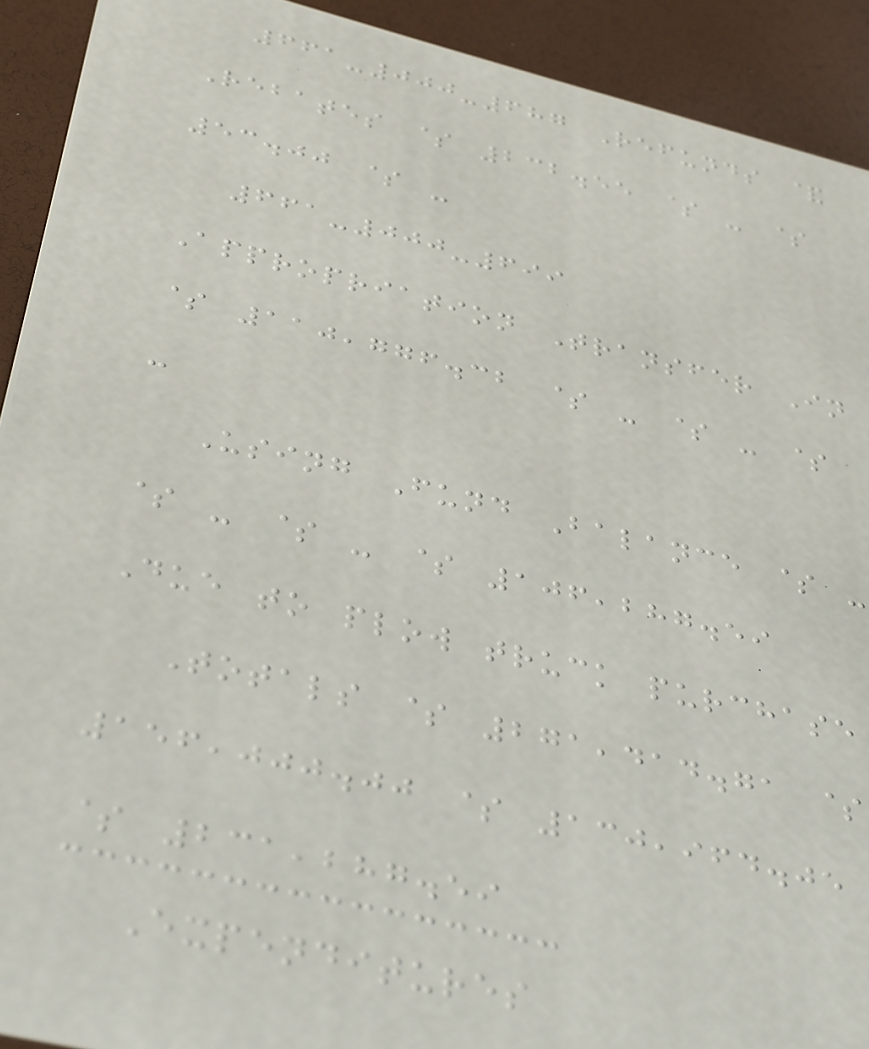661-000-687 Refunds &
Rebates $ 232.55 $ - $
53.00 $ -
661-000-699
Appropriation Transfer In
$ 110,776.32 $ - $ - $
-
Using Fund Balance $ -
$ - $ - $ 106,287.59
Due to plow truck purchase
Totals $ 271,414.71 $
156,000.00 $ 130,964.05
$ 231,287.59
Expenditures
